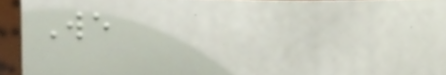We
